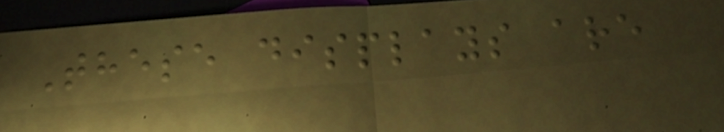These displays are
